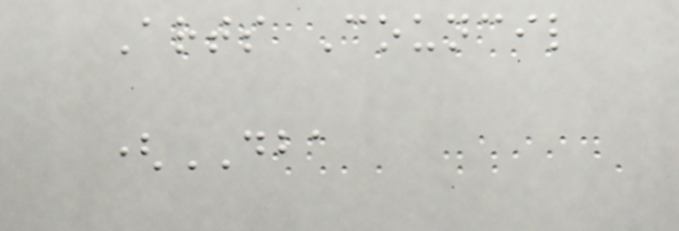Arts Council
(DBA
